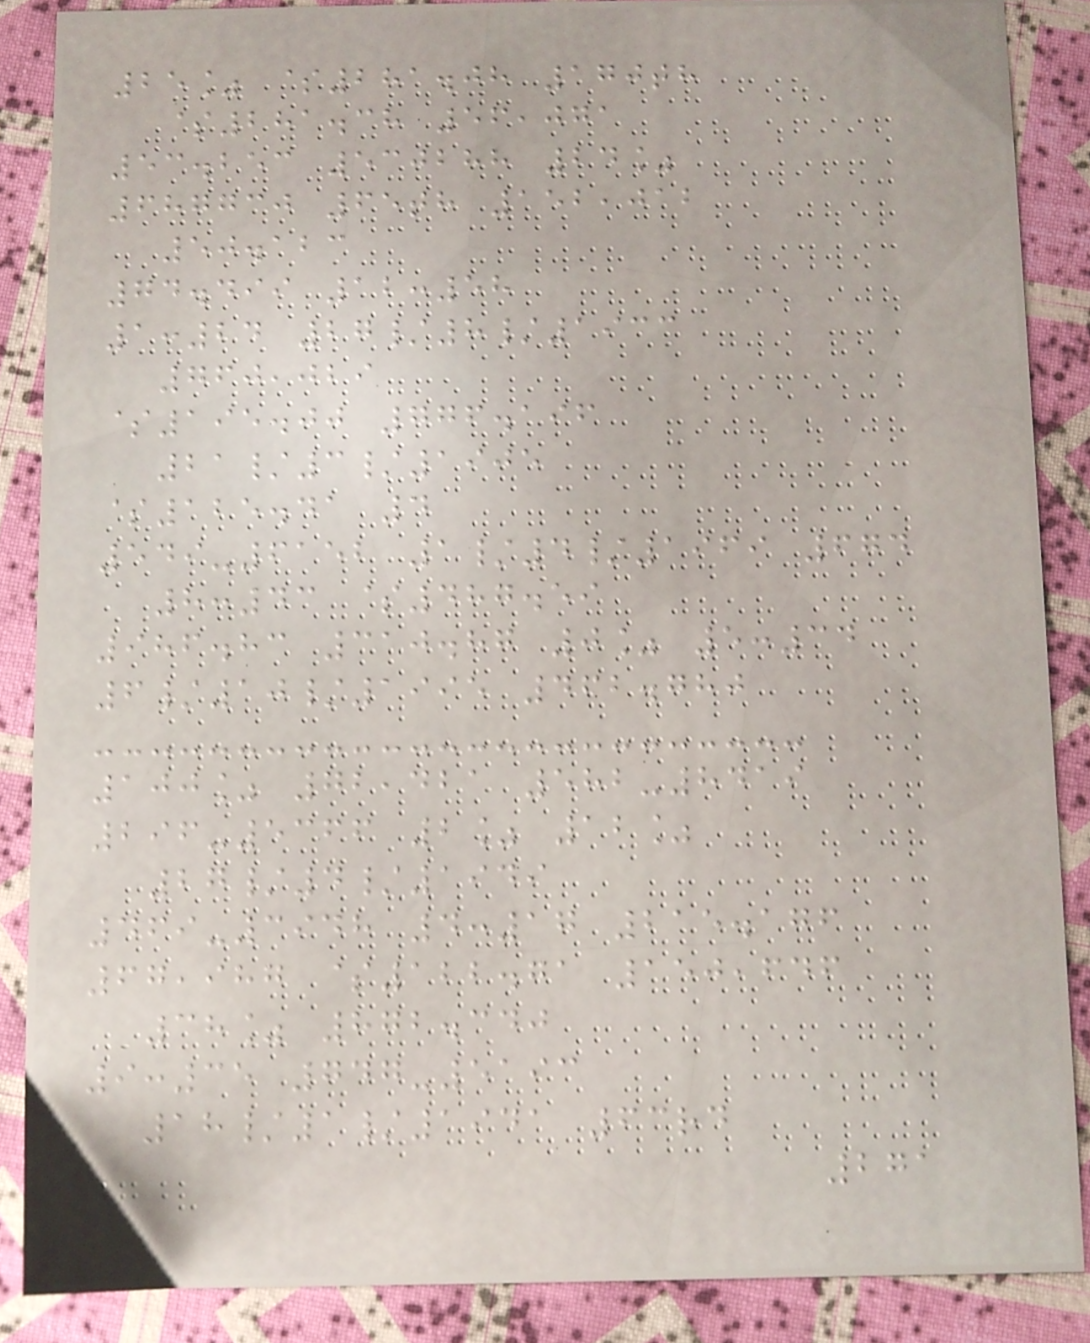25% $281.08 170th
$281.38 56,071
53.253 530288 24%
687730 65th 152,012
50.123
74.499 12:58
1:24 27/8/1933
760,029
$195.00 776.196
21/3/1905
$125.41 4
549-6152 1/4/1969 674
8:43 $487.59
986.83 310.87 0% 5:34
6/10/1995 462.780
100% 72,421 582-8419
296-5366 2% 12%
27/4/1949
469-3948 4:17 215.176
67,987 $122.71 150,646
38% 872.340
9:35 747-5193
18/1/1941 63rd
271
